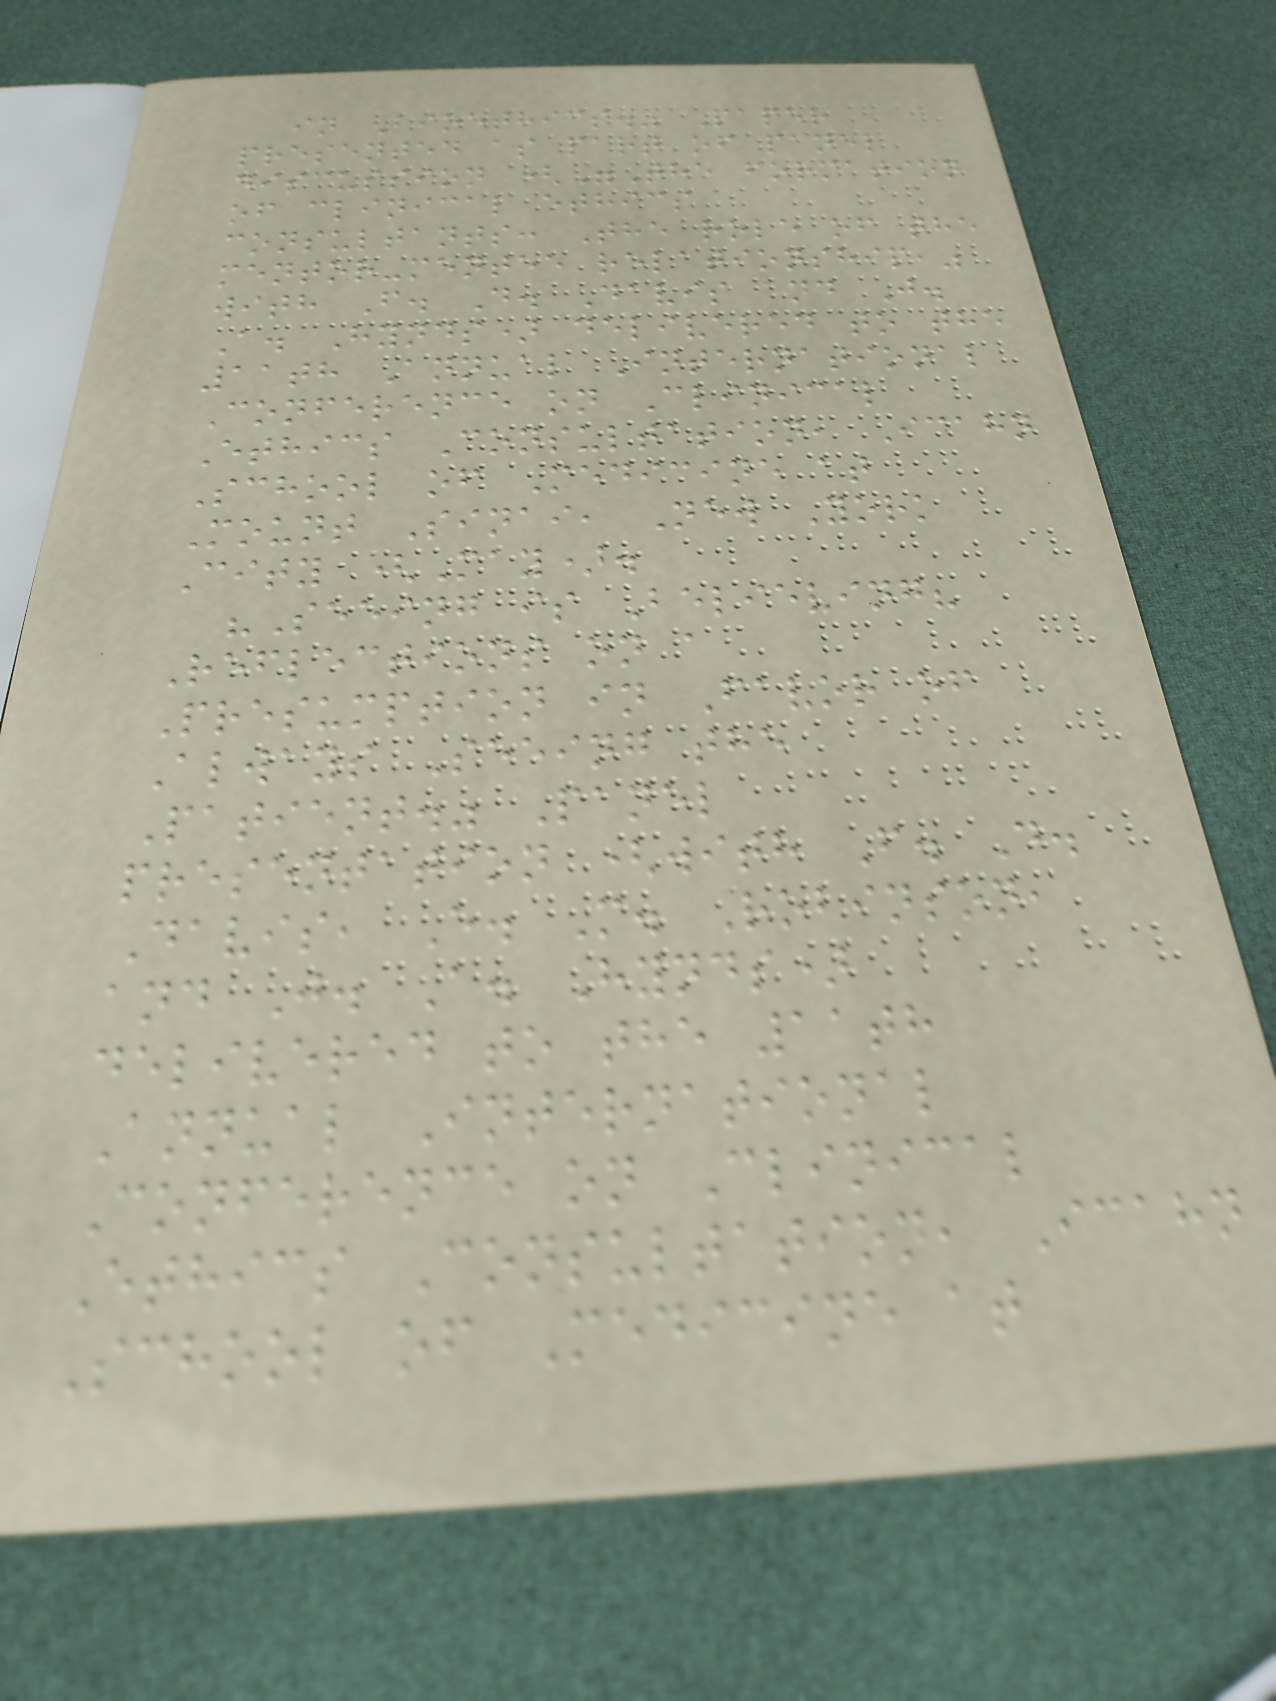in Bioethics." Paper
presented as part of panel
discussion ("The formation
of clinical ethics
consultants: The role of the
mentor-mentee relationship,"
with F. D. Davis and J.
A. Hynds) delivered to the
11th Annual International
Conference on Clinical
Ethics Consultation, Icahn
School of Medicine at
Mount Sinai, New York
City (May).
"Seeing is Believing?
Reflections on a
Presumption in Favor of
Always Seeing the
Patient." Panel
presentation (with F. D.
Davis, E. M. Robinson,
and J. A. Hynds)
delivered to the 11th
Annual International
Conference on Clinical
Ethics Consultation, Icahn
School of Medicine at
